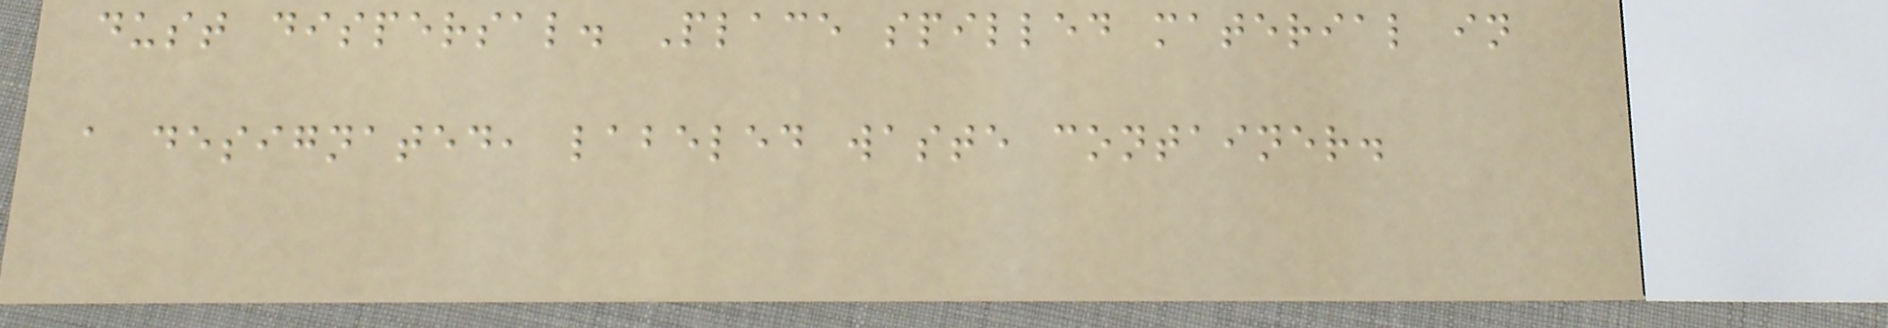dust dispersal. Place spilled material in
a designated, labeled waste container.
